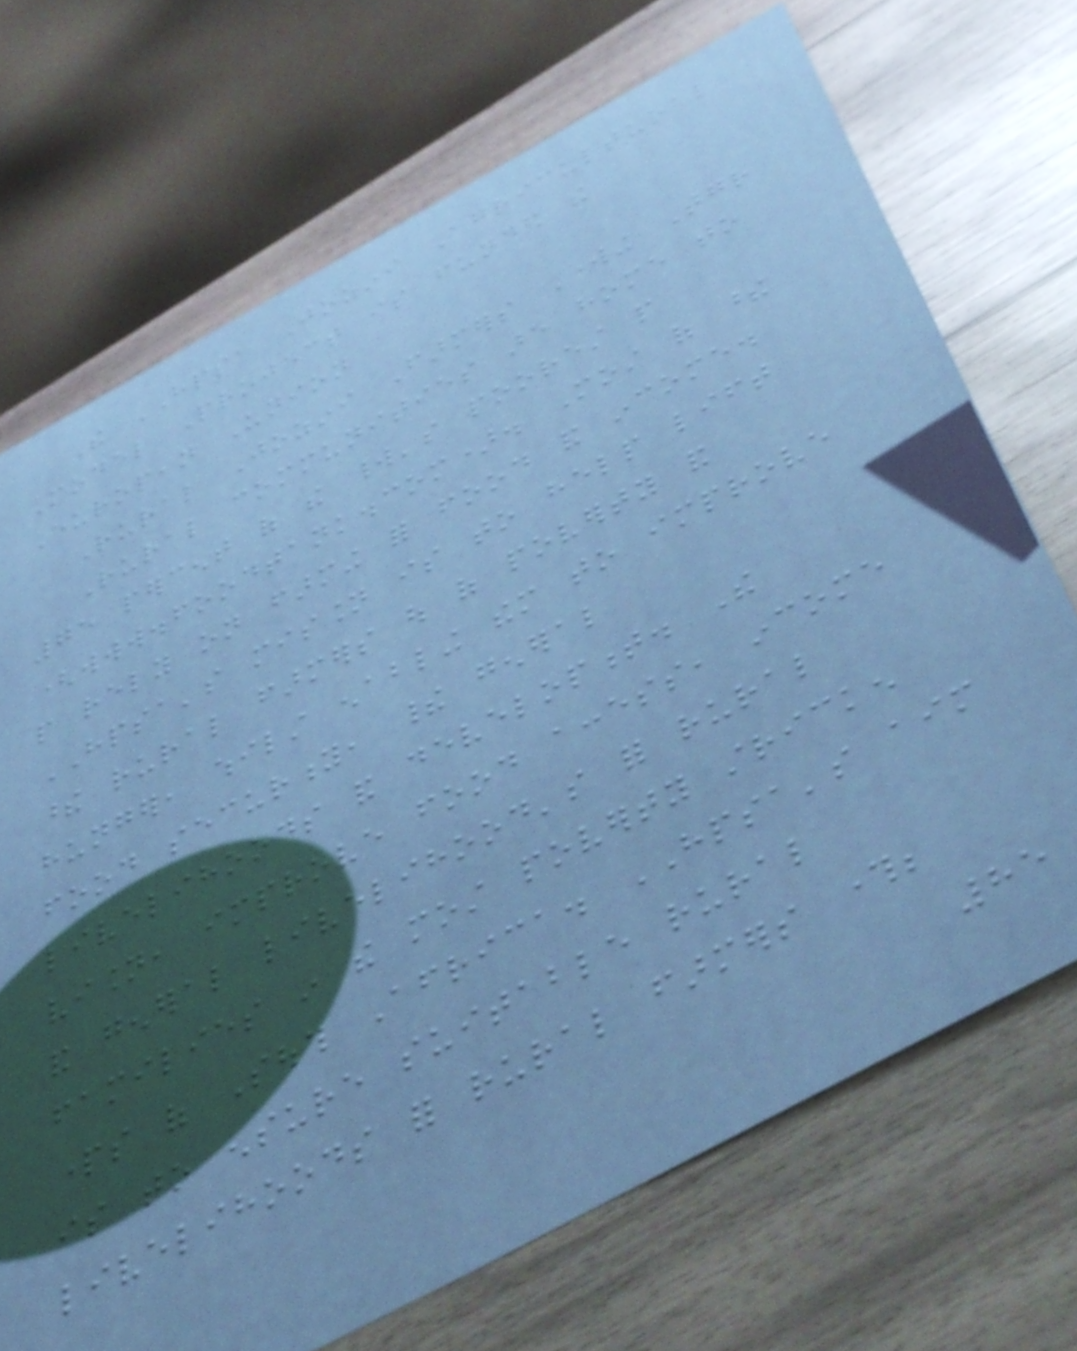The HPSA Jozini Agricultural
Model Project is funded the
European Union
Rural Jozini Farmers Working Together
Rural communities are home to
75 percent of the world's poorest people
(www.foodtank.com). Most of these
people rely on farming for food and income.
HPSA's mission is to help lift
these rural farmers out of poverty and
hunger, whilst enabling them to improve
food security, their general
livelihoods and development. The
vision, improve food access, income
and general livelihood's for rural
families in the most poverty stricken
parts of South Africa. HPSA's aim
is to ensure suitable rural
livelihoods for rural farmers through;
85
